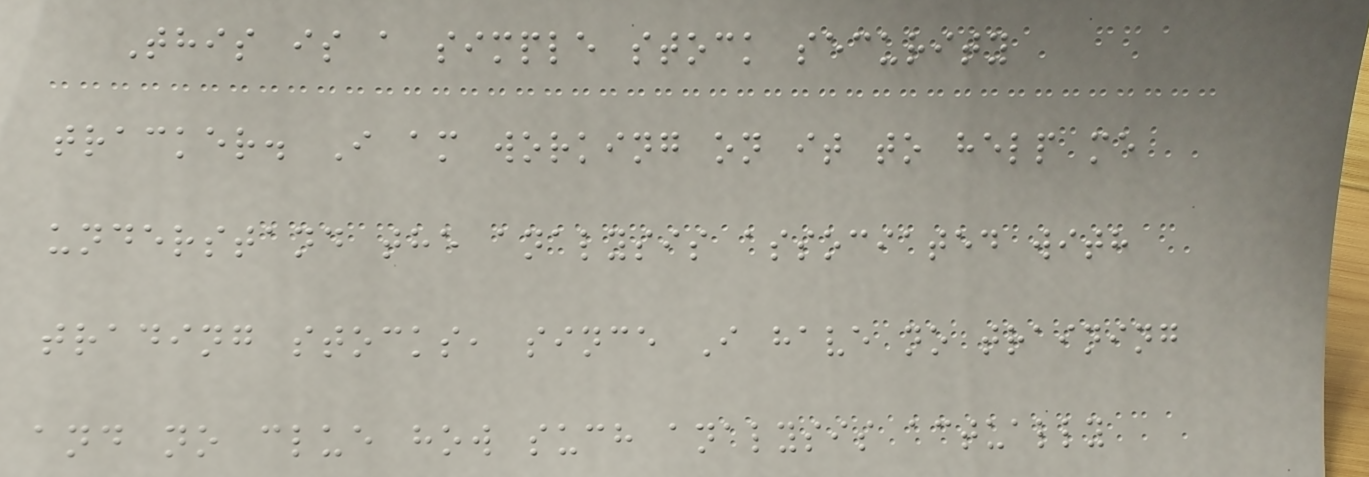This is a simple stock security
tracker. I am working on it to help me
understand the analysis associated with
trading stocks, since I have no training
and no clue how such analysis actually
